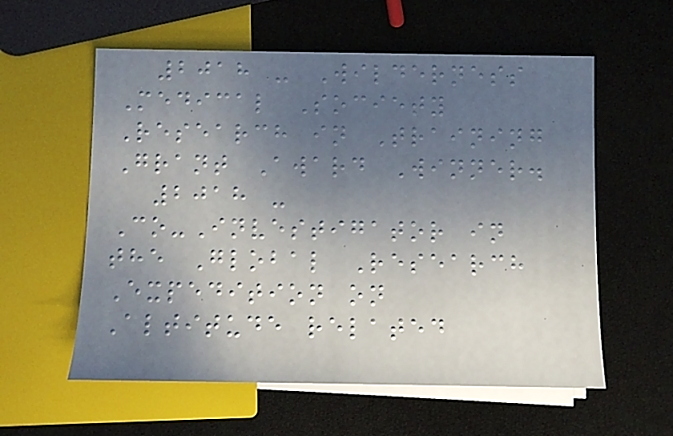2018 - Wilderness
Medical Society
Research in Training
Grant Award Winner.
2018 -
Co-Investigator in
the Global Research
Expedition on
Altitude related
